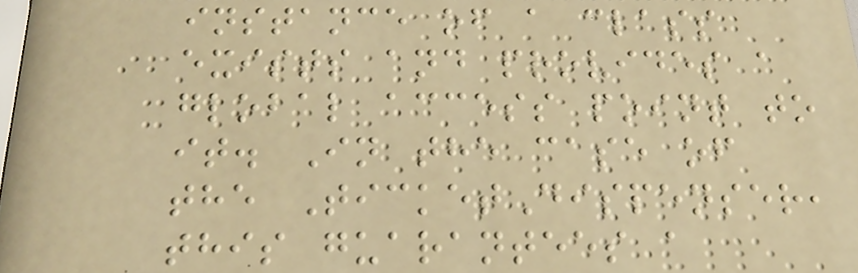instance of a class
exists and provides a
global access point to
it. In the case of
the TicketDispenser,
this guarantees a
